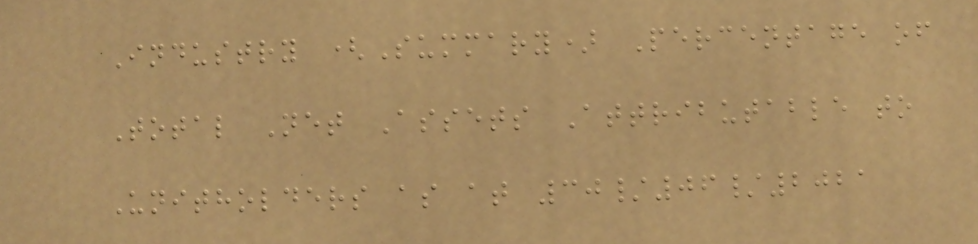Industry (Summary) Percentage of
Total Net Assets Attributable to
Unitholders as at 30/06/2021
